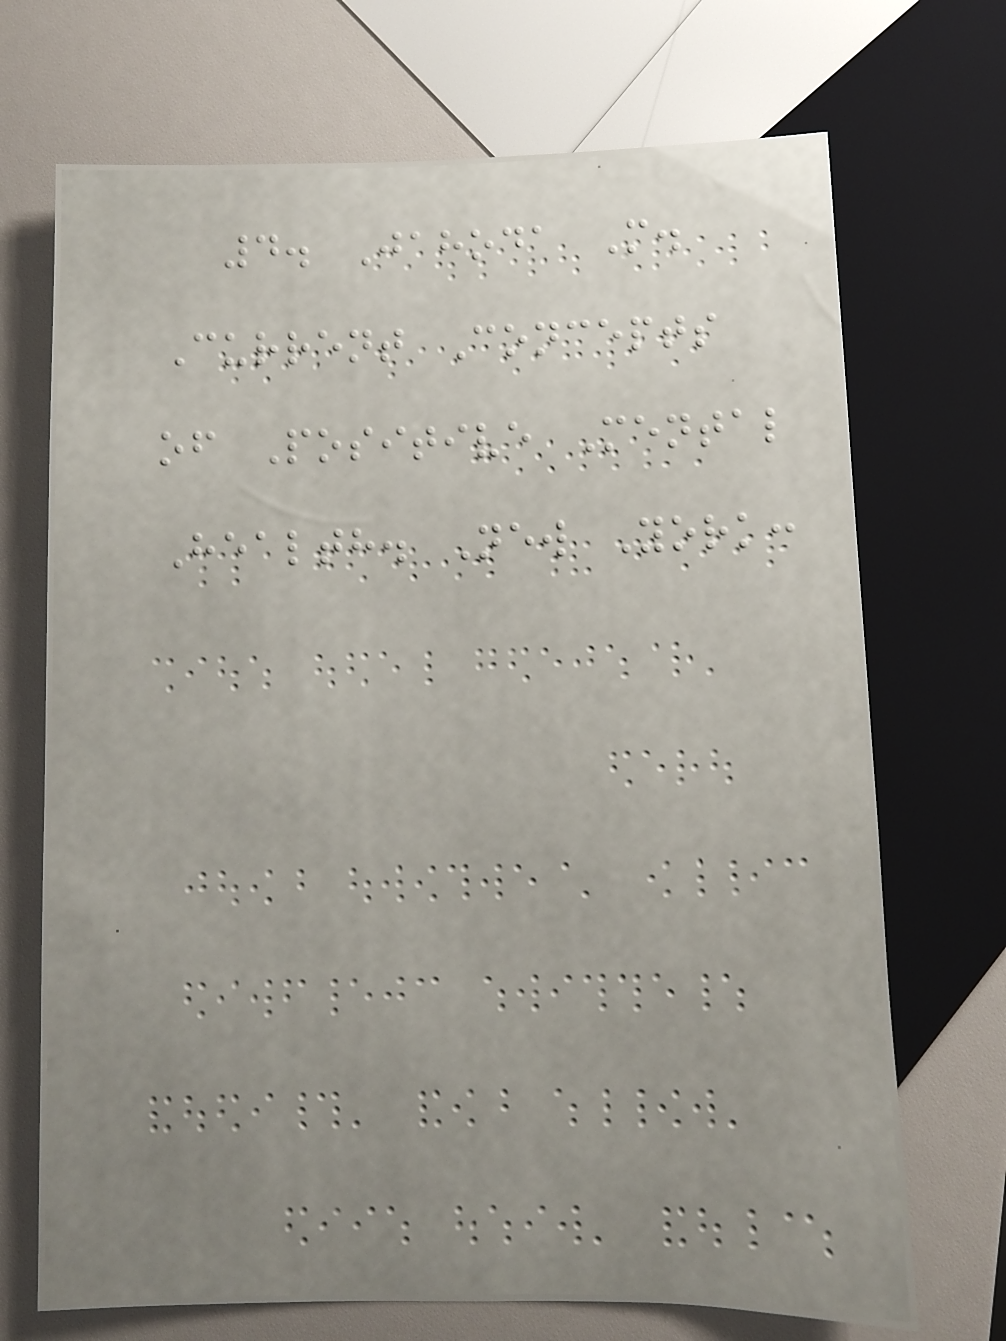4. Jahoda M.
Current Concepts
of Positive Mental
Health. New York:
